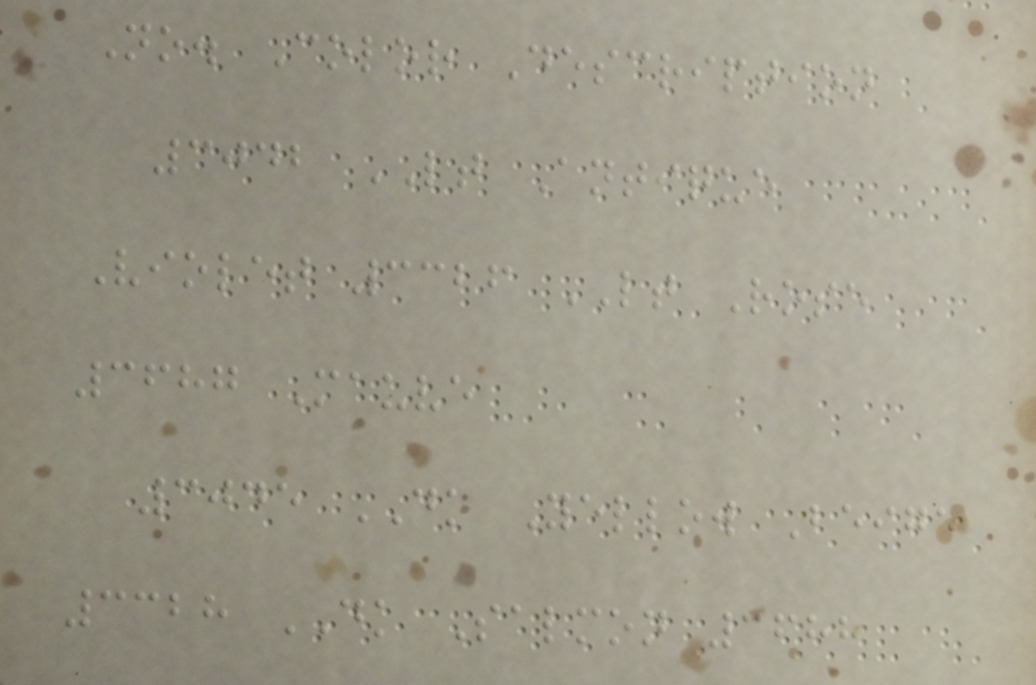No. Color Description
3042 LT Antique
Violet 3326 LT Rose
3687 Mauve
3045 DK Yellow Beige
3328 DK Salmon 3688
